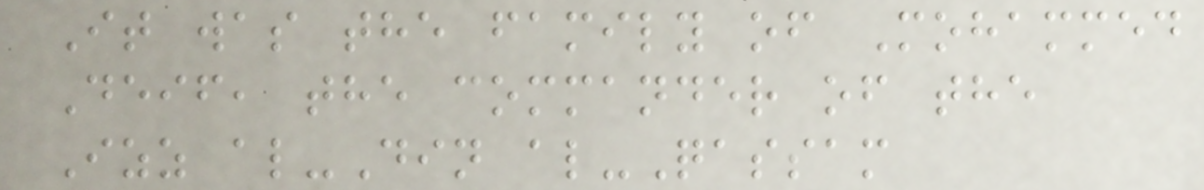It was the family of Mohammed
Deif, the commander of the
Izz al-Din al-Qassam
